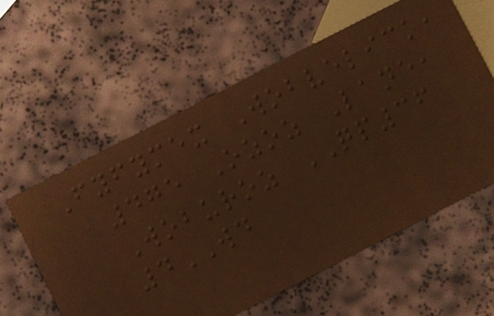Fyfymex Wobvelick,
475 Ozoz Lane,
Woburoz QP36
4WD
